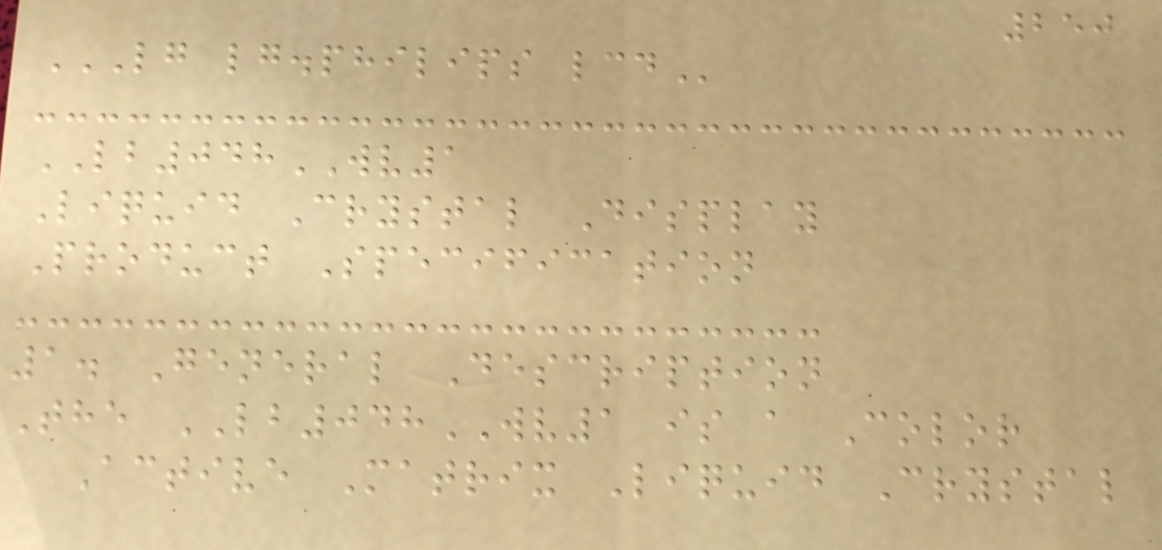250
LG LG.PHILIPS LCD
LB048WV1
Liquid Crystal Display
Product Specification
1. General Description
The LB048WV1 is a Color
Active Matrix Liquid Crystal
